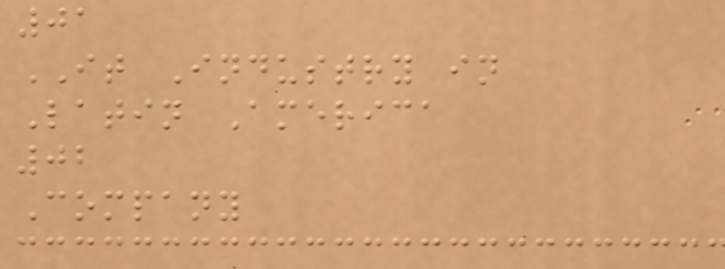01
IT Industry in
Latin America
02
Company
